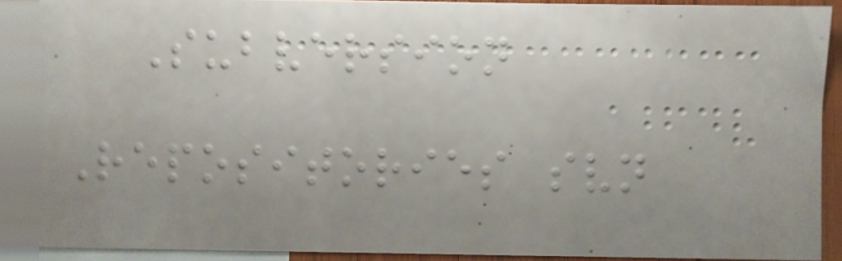Subversion
Repositories svn
